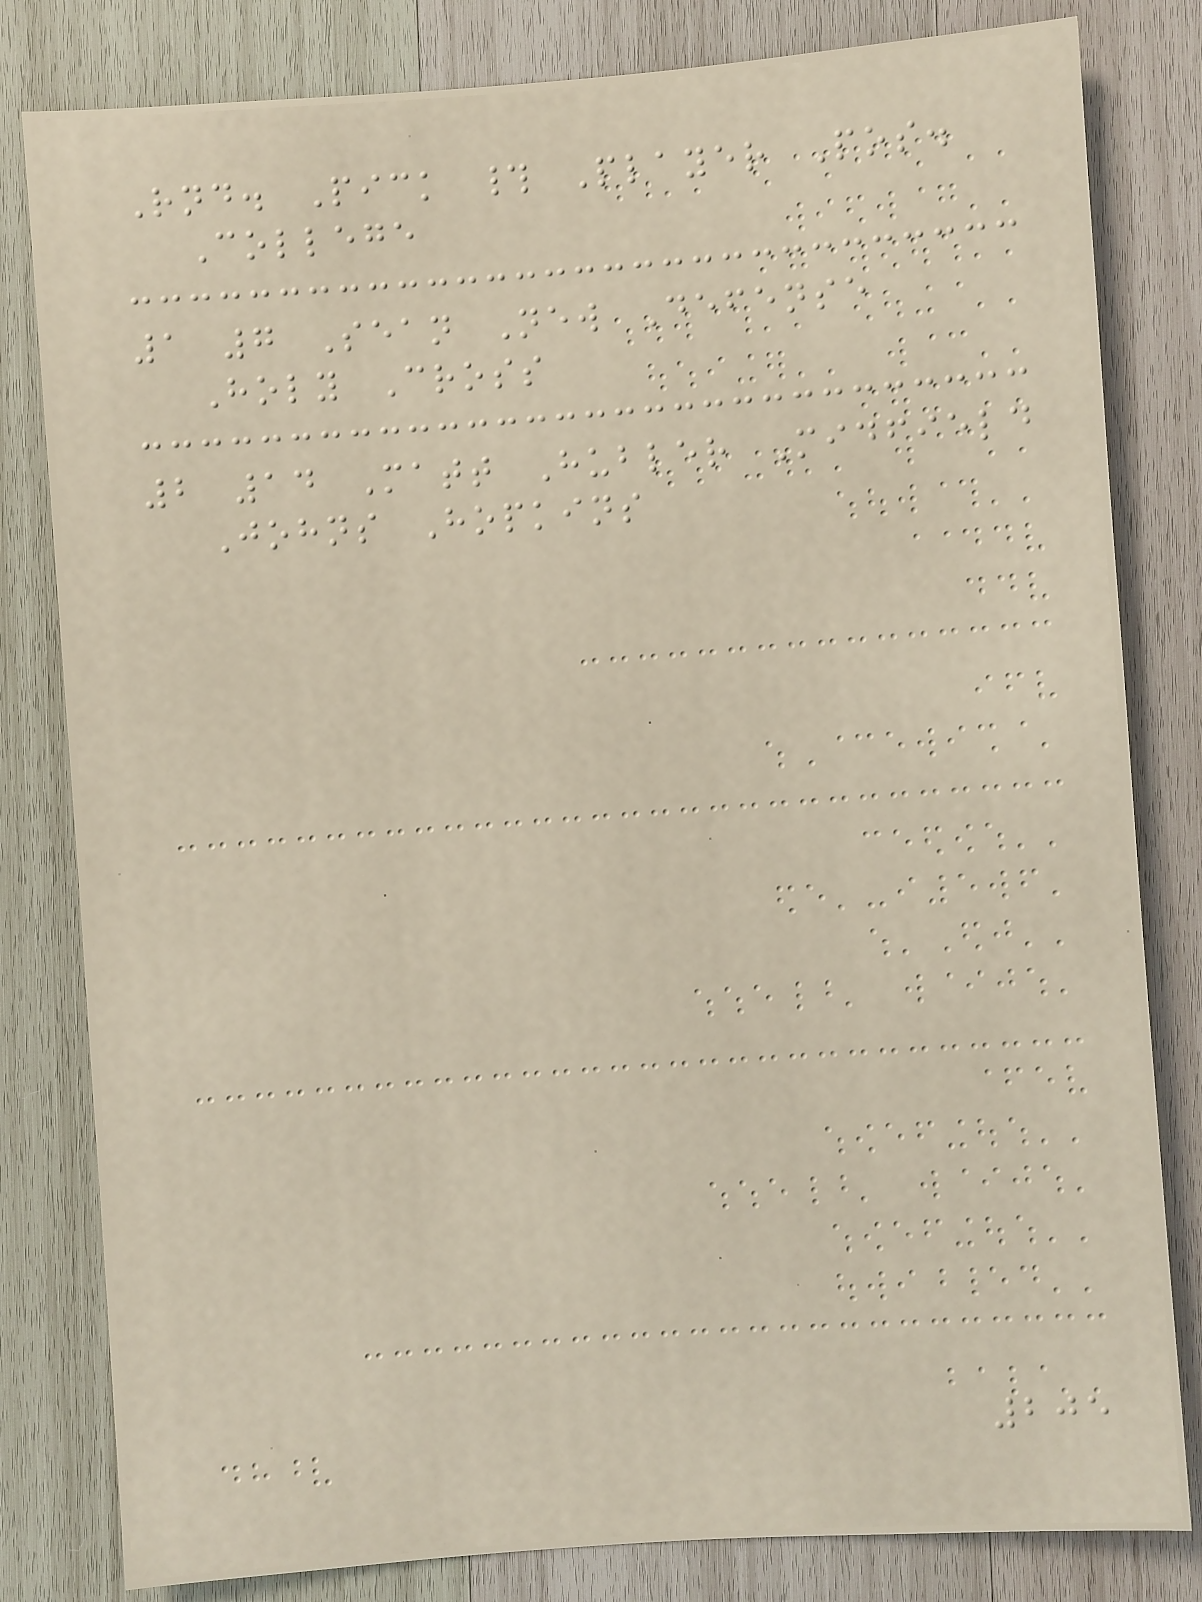Rnd. Pick # Player Pos.
College
1 7 Sean New Defense
Holy Cross
2 14 Matt Hubler Midfield
Johns Hopkins
205
